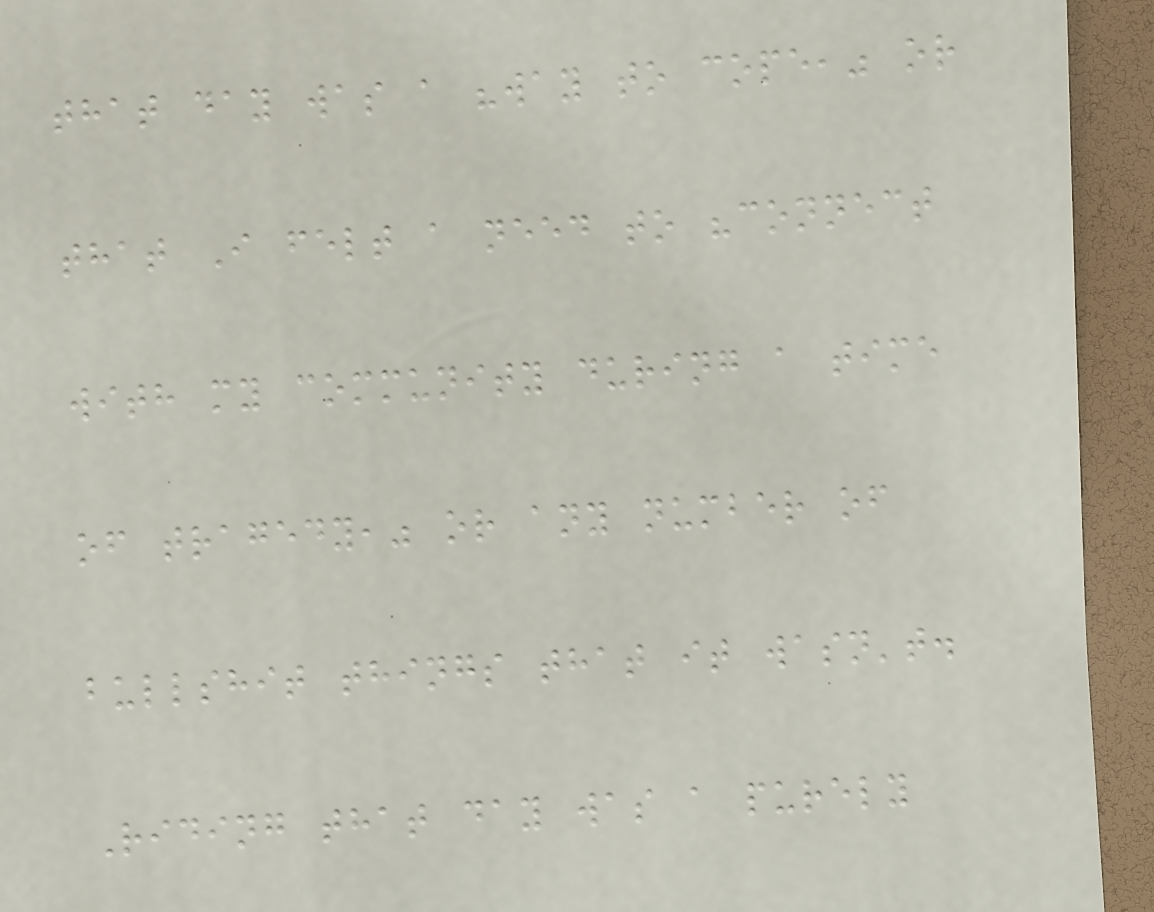that day was a "way to cope," or
that I felt a need to "connect
with my community during a time
of tragedy," or any number of
bullshit things that it wasn't.
Riding that day was a purely
